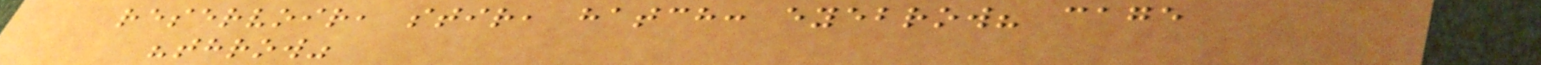reservoir, stir, hatch: eyebrow? cage
"throw"
